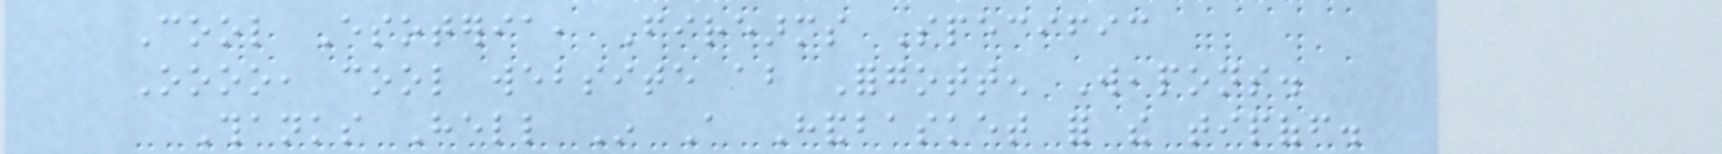Cool Esoteria, Firearms Specific
Oooo, cool website about Forgotten Weapons.
Thanks Hell In A Handbasket for the tipoff.
